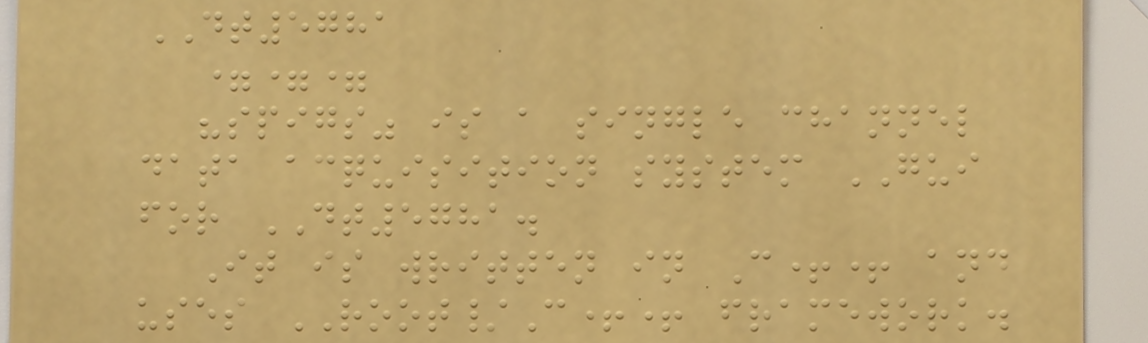DT5781
===
"spigs" is a single channel
data acquisition system GUI
for DT5781.
It is written in C++ and
uses ROOT/C++ framework.
